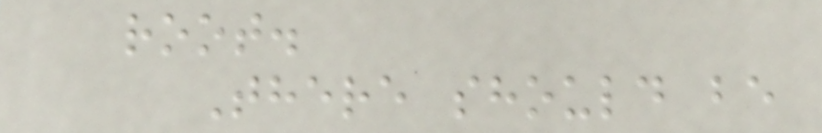root.
There should be
